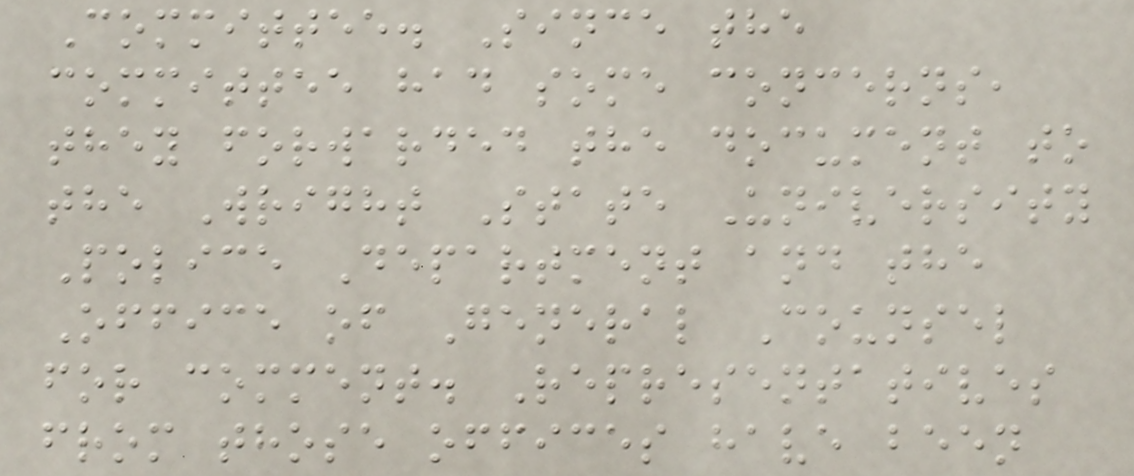Committee. Since the
committee had some concerns,
they forwarded the document to
the Wright State University
Police Department and the
Office of General Counsel
for comment. Representatives
from those offices have been
